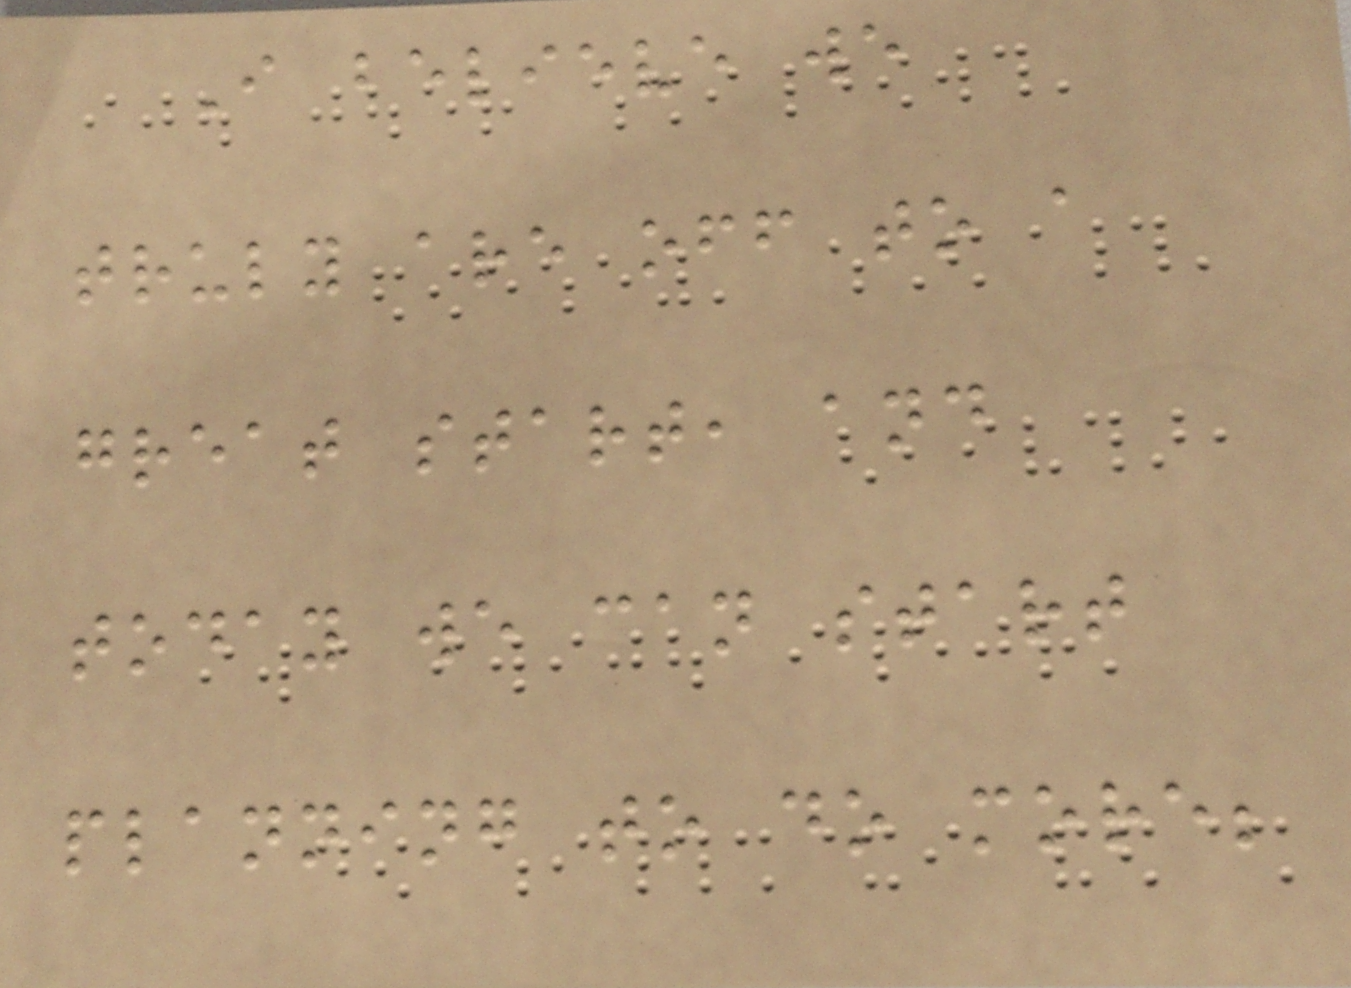I believe we
truly are off to a
great start, and
today we can start
planning to do more;
